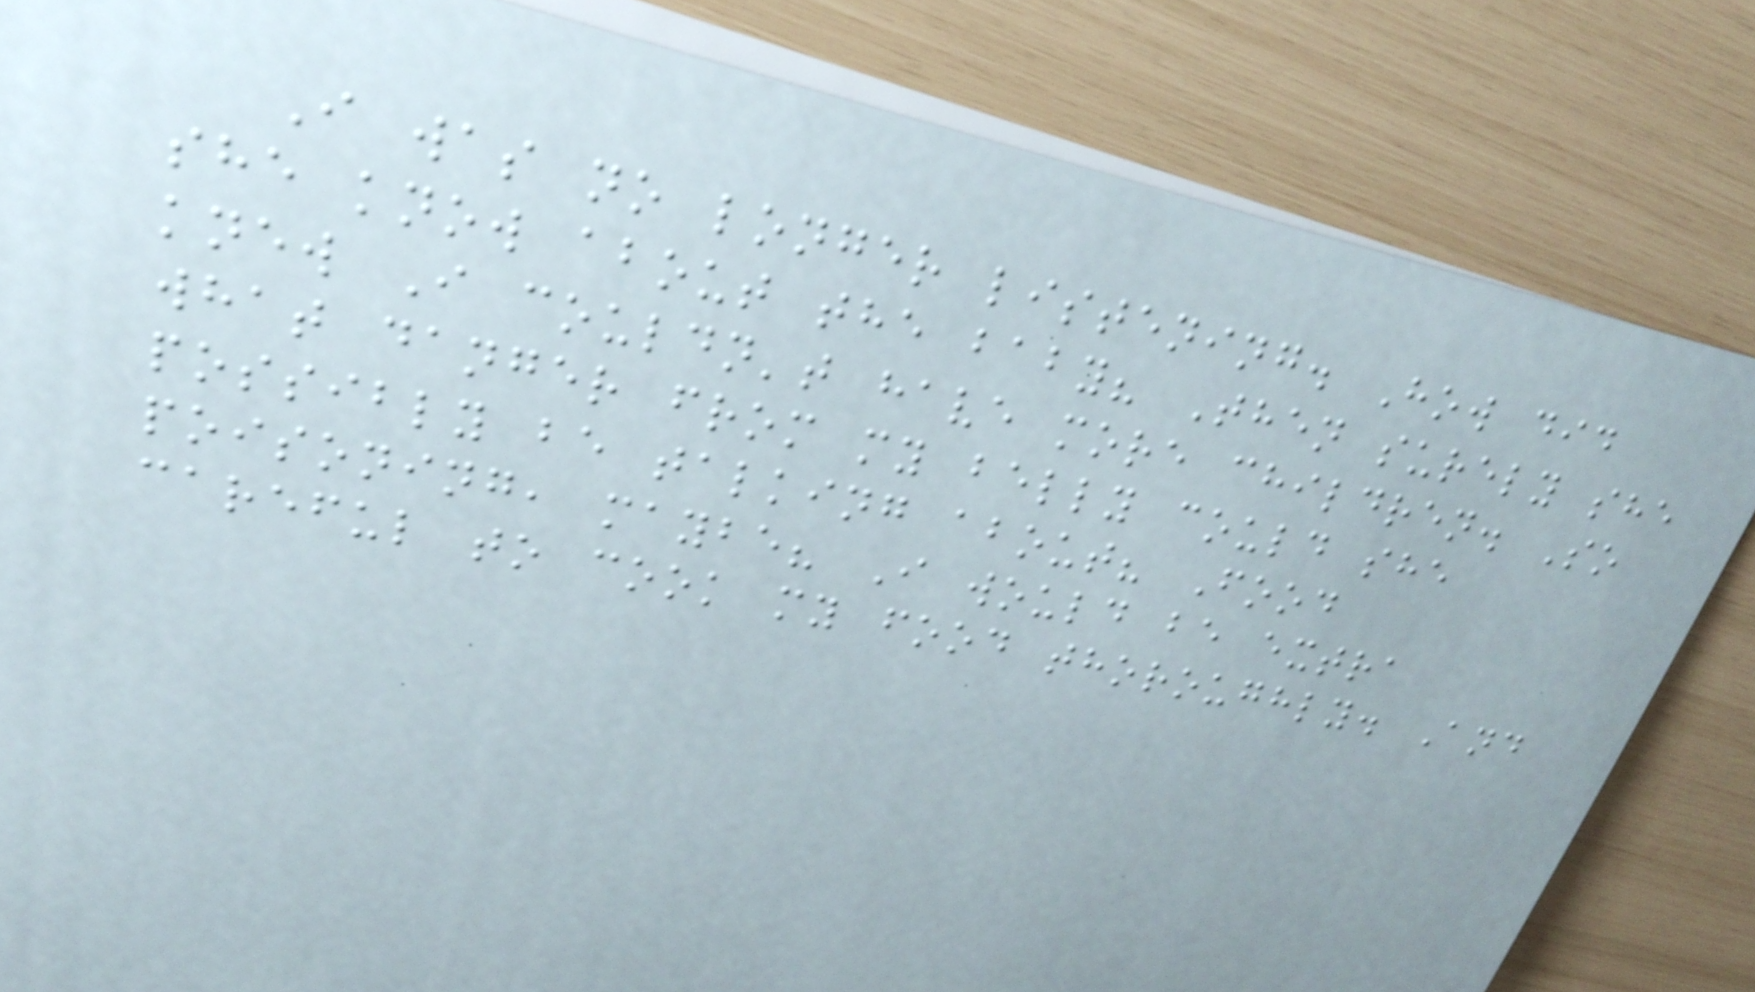I was no longer listening. How did
she know about the baby? Then surely she
knew I couldn't have more children. So
what danger from my belly could she
possibly be talking about? Food
poisoning, maybe? I would be extra
careful to cook my food thoroughly. And
